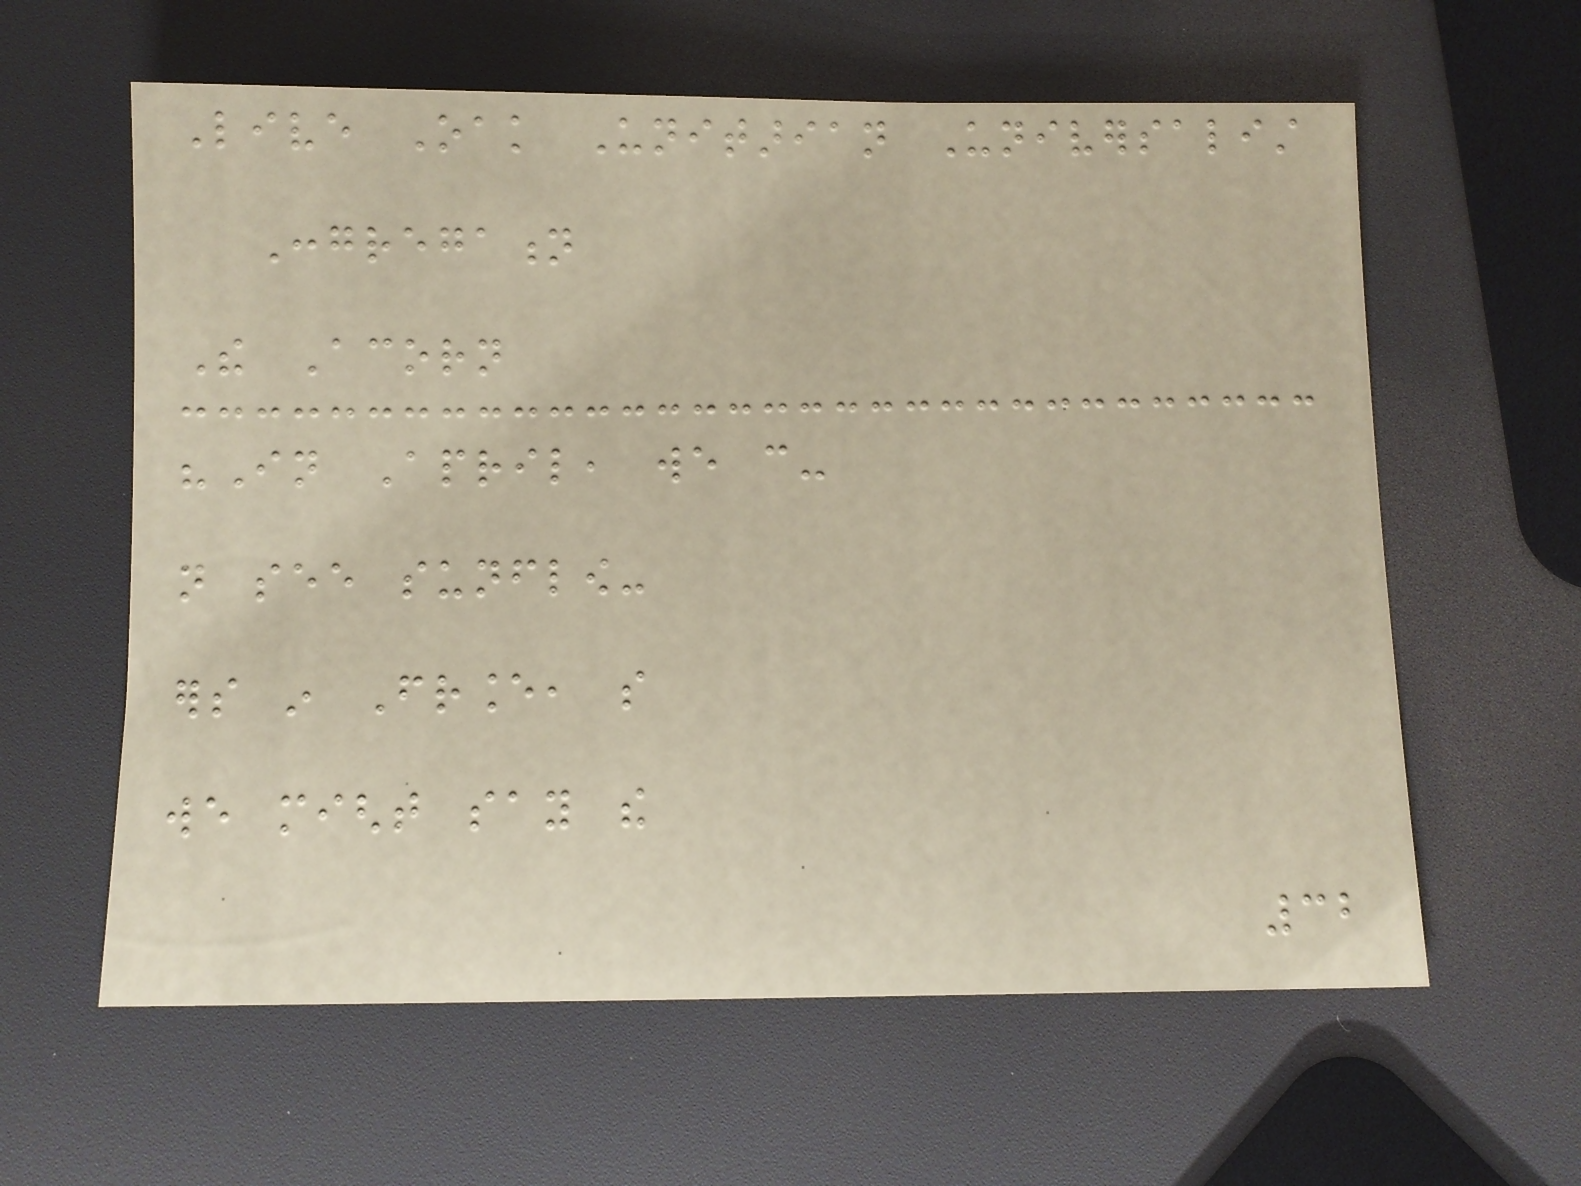Live Oak Unitarian Universalist
Congregation
The Acorn
"In April, we can-
not see sunflow-
ers in France, so
we might say the
32
